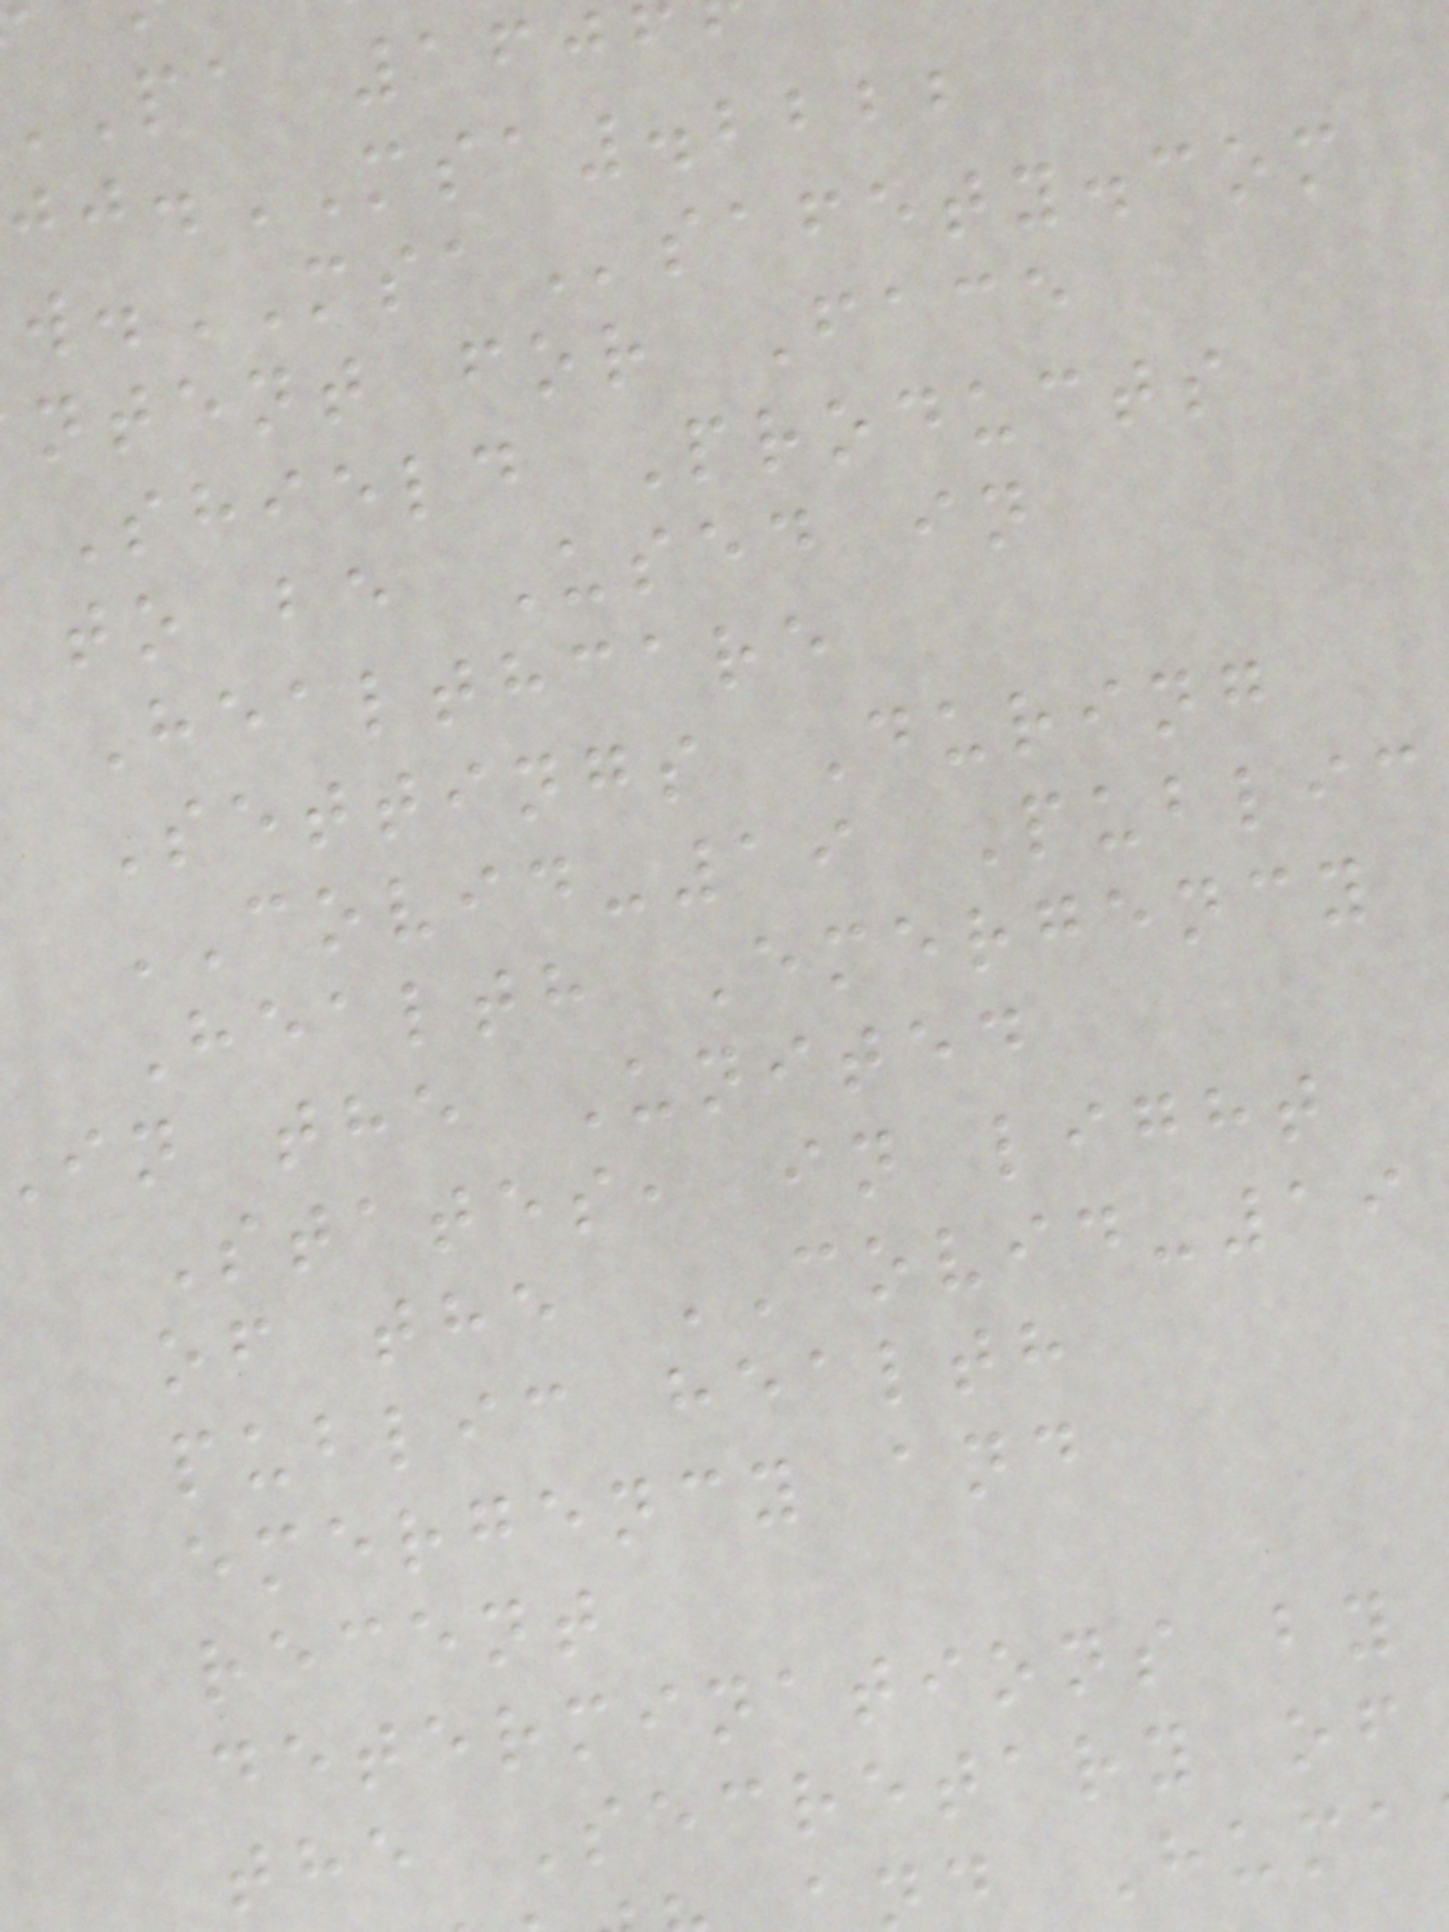pa 160
.2222
w.MSAsafety.com
ntent for Face
Shield Products
to be Used in
Healthcare
Settings During
COVID-19 Public
Health Emergency
in the United
States, in light
of the COVID-19
public health
emergency and
recent
determinations by
the Secretary of
d Huma
